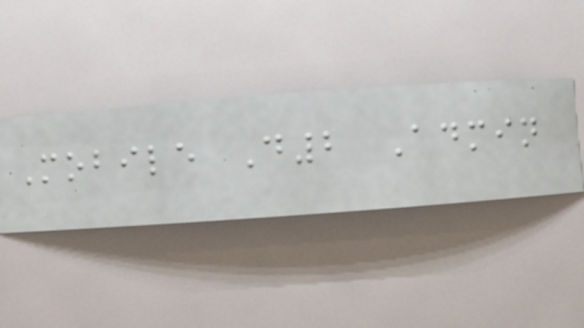Mobile D2 Admin
